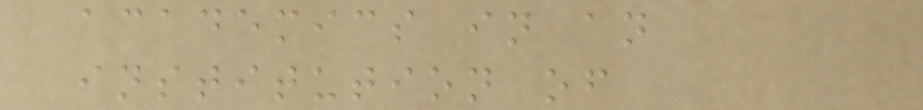academics in an
institution of
